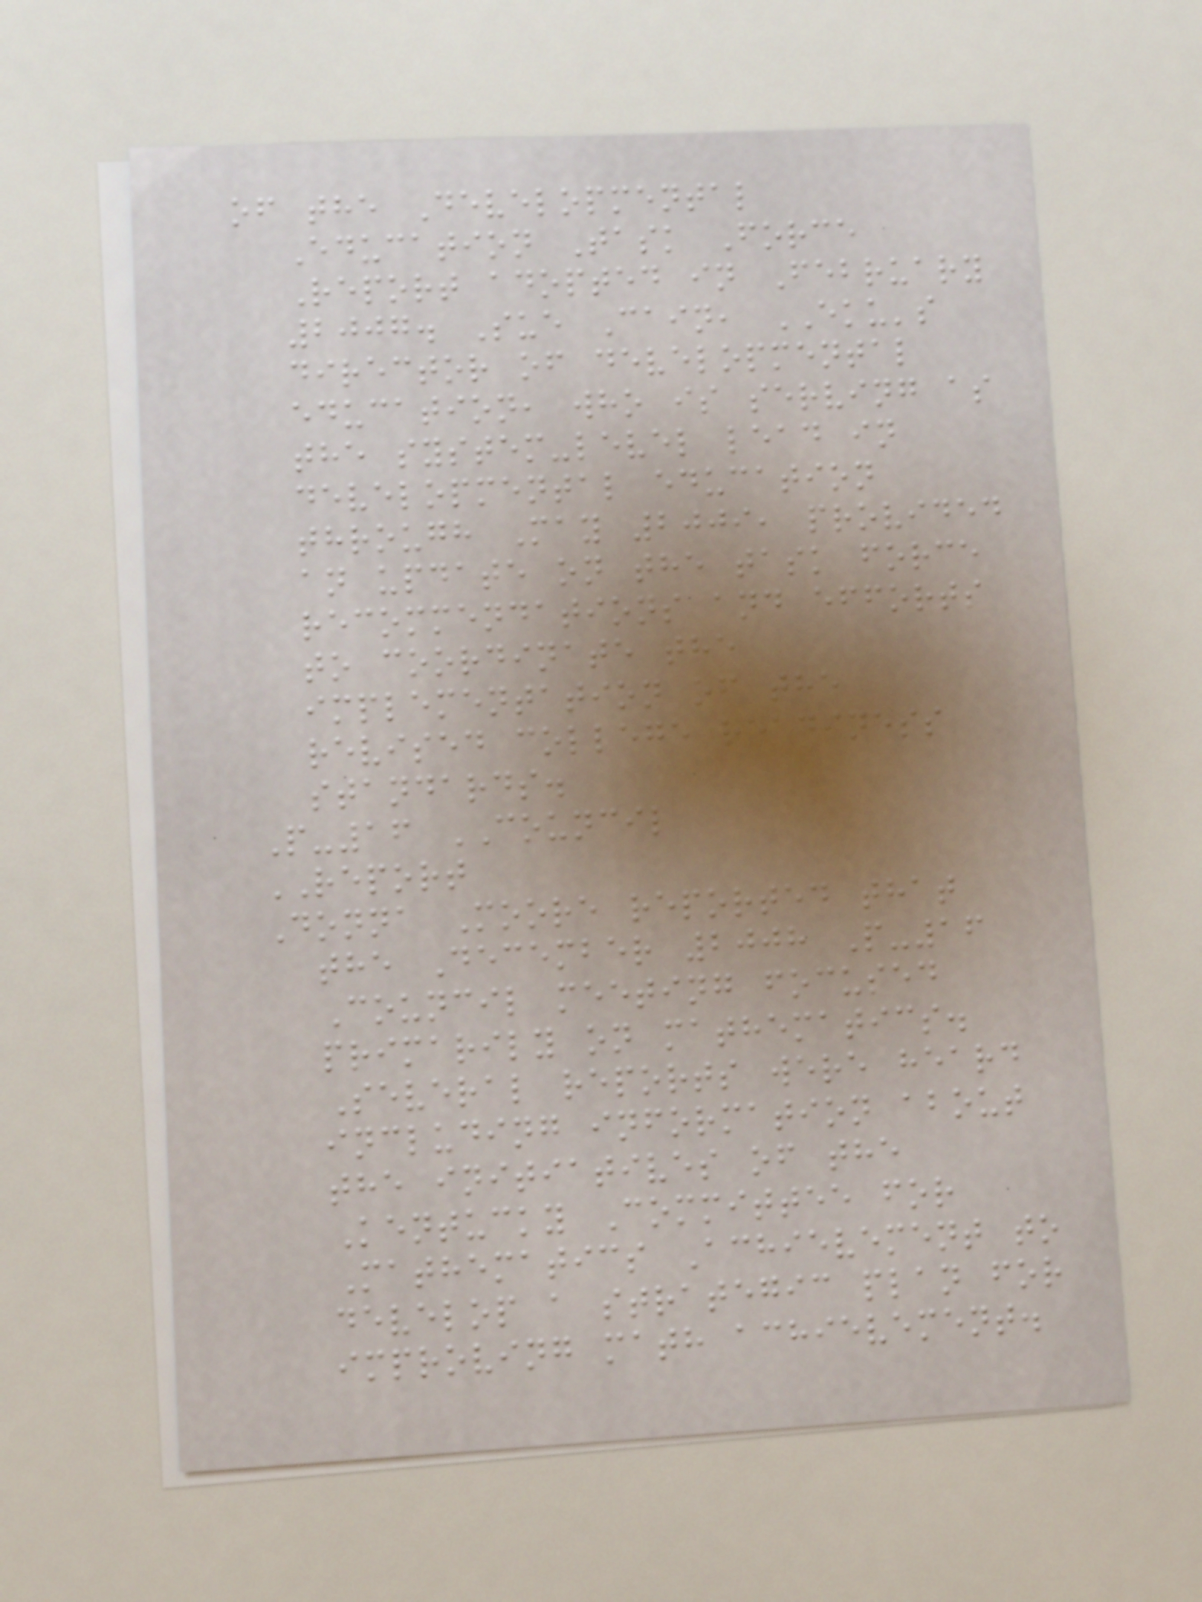of the Developmental
Education Task Force
Report adopted in February
2007. Sue Cain, EKU's
director of developmental
education, who is serving as
the system-level lead in
developmental education
through May 2009, provided
an update on the task force
recommendations and efforts
to coordinate the
implementation of the
revised college readiness
standards.
P-16 COUNCIL
REPORT
Donna Moore reported that
the December 2008 P-16
Council meeting focused
primarily on mathematics.
Several reports were heard
including information about
the initiatives of the
Kentucky Committee for
Mathematics Achievement to
develop a strategic plan for
improving math achievement.
